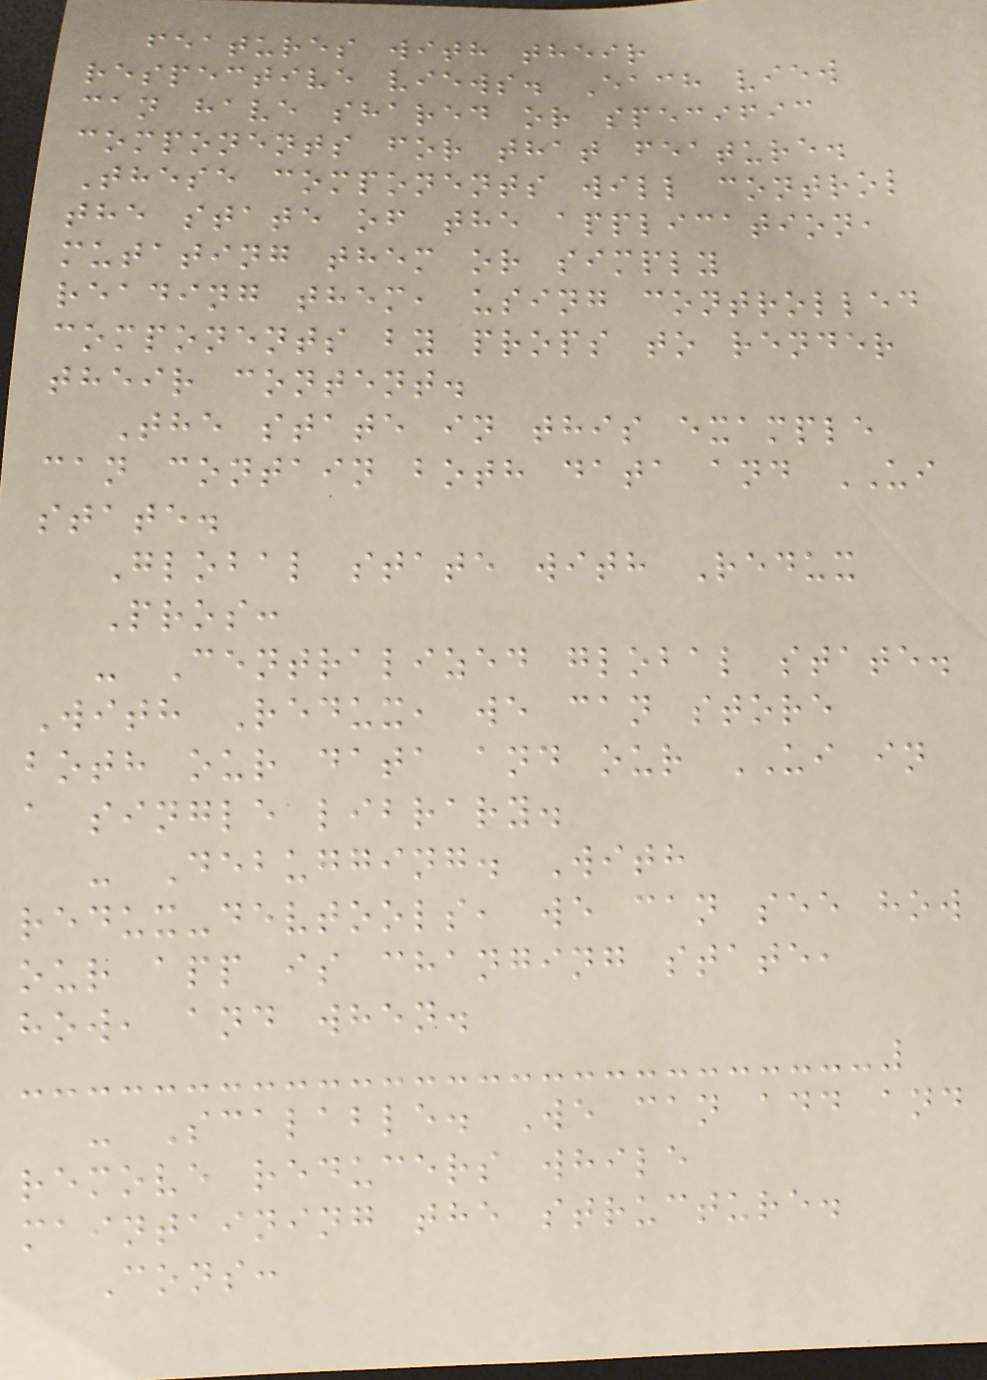features with their
respective views. Each view
can have shared or specific
components for that feature.
These components will control
the state of the application,
mutating them or simply
reading them, using controlled
components by props to render
their content.
The state in this example
can contain both data and UI
state.
Global state with Redux
Pros:
- Centralized global state.
With Redux, we can store
both our data and our UI in
a single library.
- Debugging. With
redux-devtools, we can see how
our app is changing state,
how, and when.
- Scalable. We can add and
remove reducers while
maintaining the structure.
Cons:
